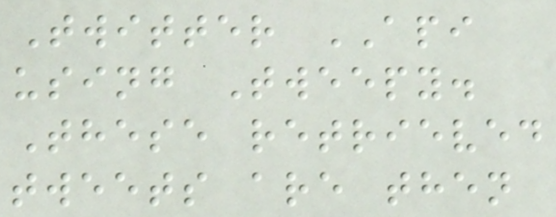Twitter API
using Tweepy.
These retrieved
tweets are then
